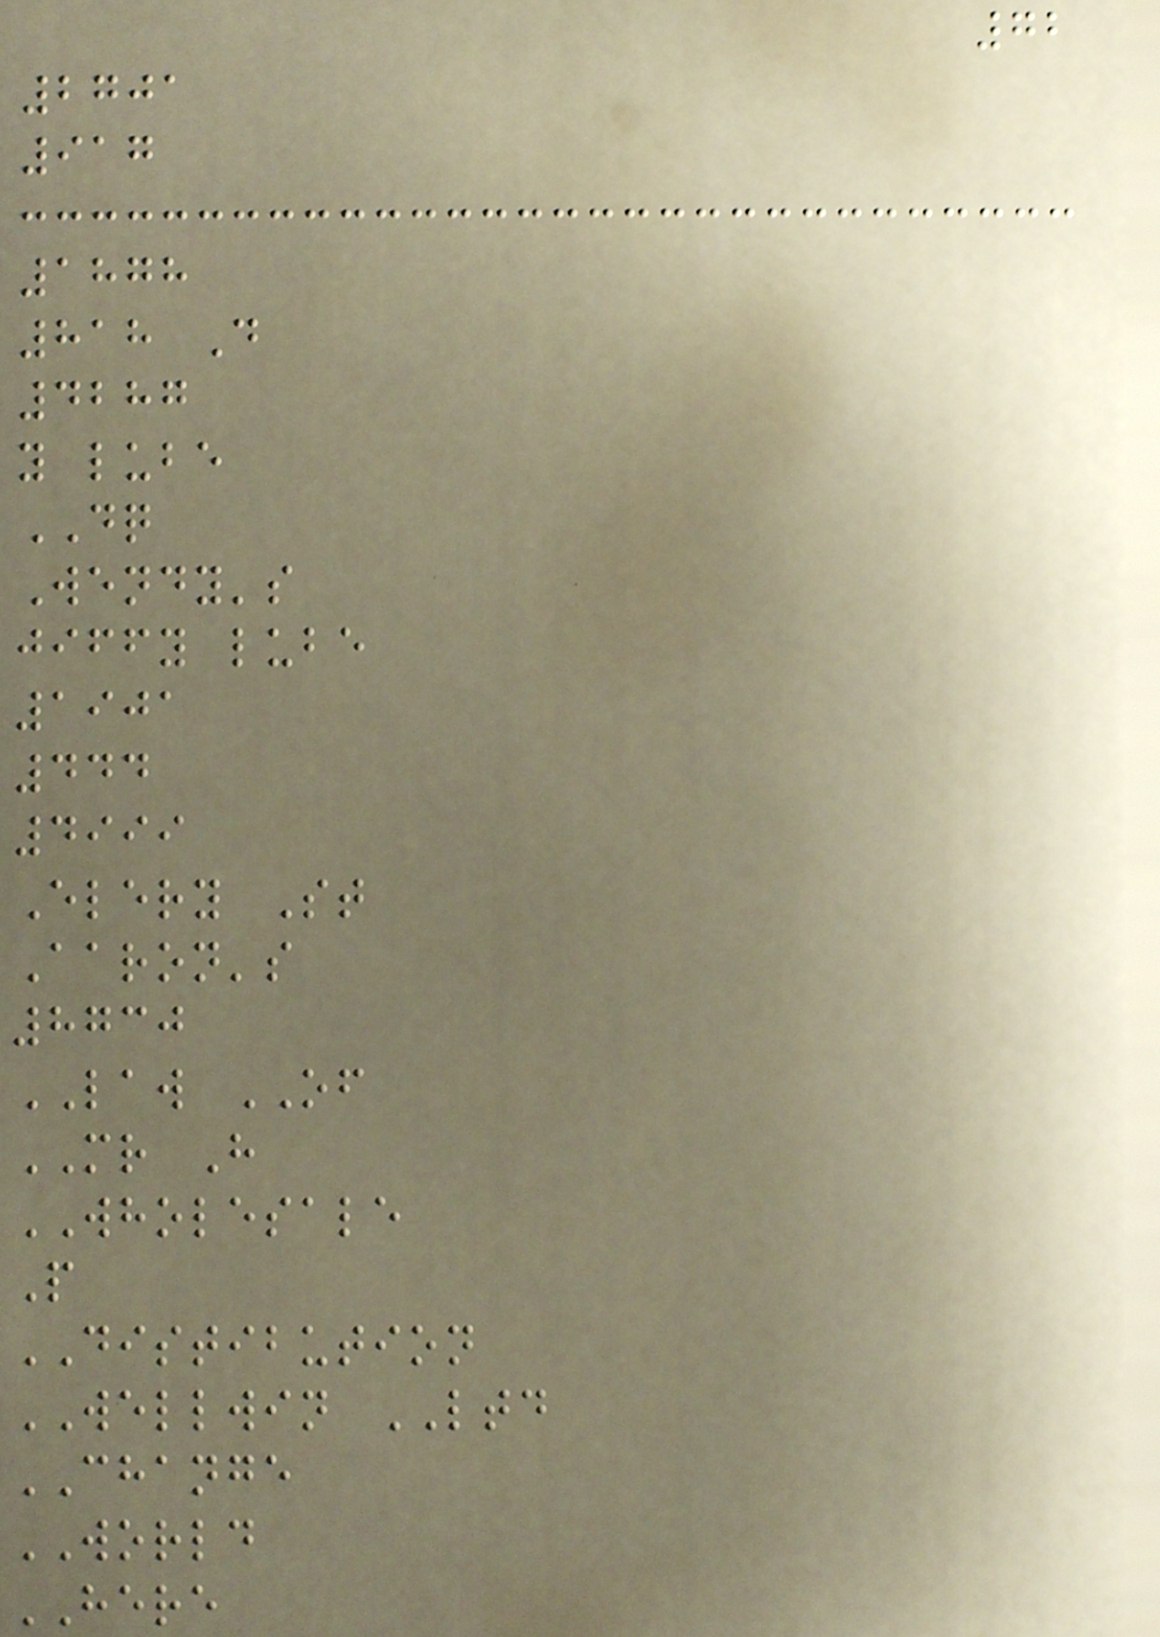72
2701
917
1878
818 D
4287
y lube
DQ
Wendy's
jiffy lube
1901
444
4999
Elery St
Aaron's
8730
LAW OF
MR H
WHOLESALE
P
DISTIBUTION
WELLWIN LTD
CHANGE
WORLD
HERE
